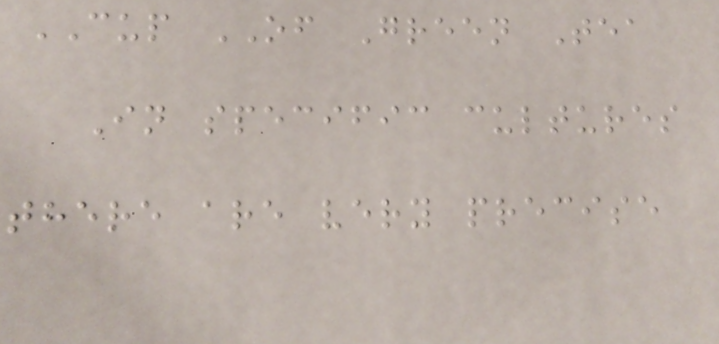CUP OF Green Tea
In specific cultures
there are very precise
